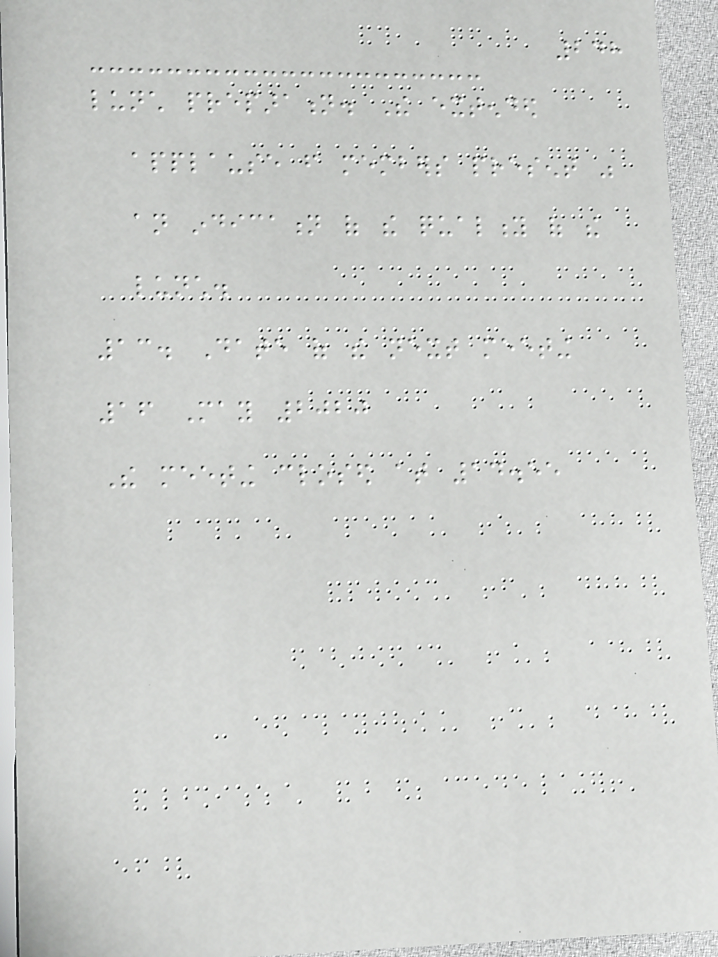248
lunch preparation. The extended
applause from members present was
an indication of the quality of the
lunch.
13. Date of the next meeting
16 May 2020
The meeting closed at 14.55
